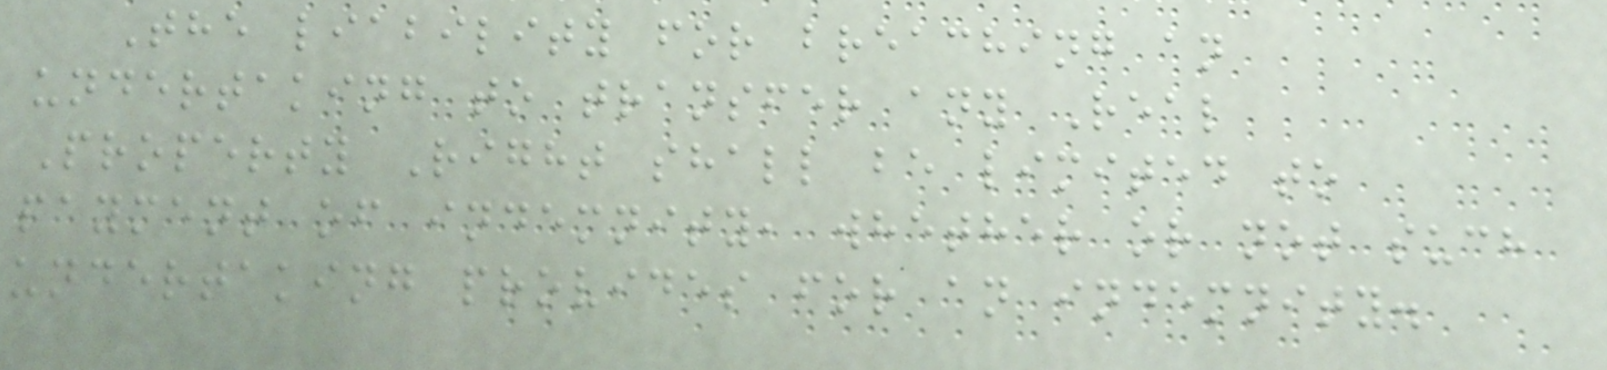The liability for breaching an
undertaking to transfer any Real
Property Right shall be limited to
payment of indemnity, whether or not such
undertaking provides for an indemnity.
